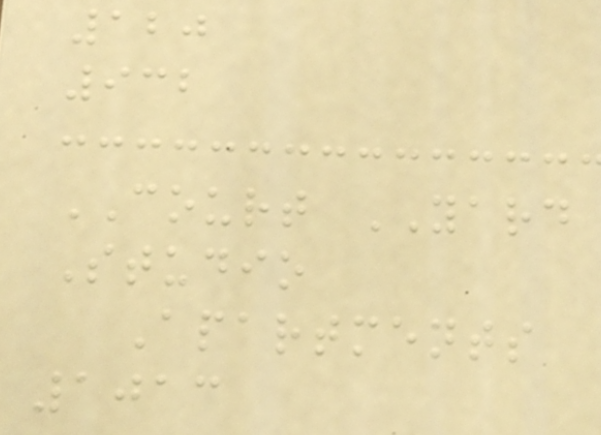120
932
COURT YARD
Studio
Apartments
1013
